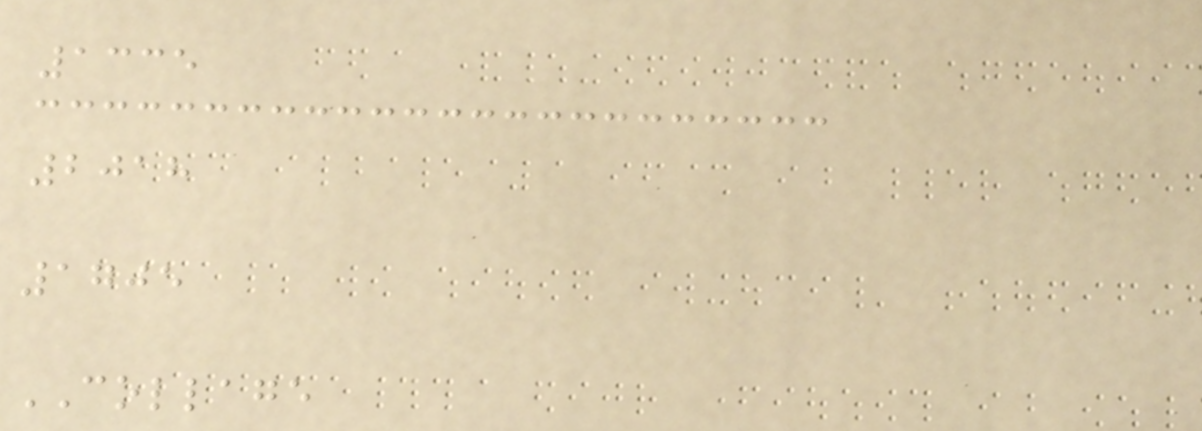1335
2018
1705
COLLAGE
